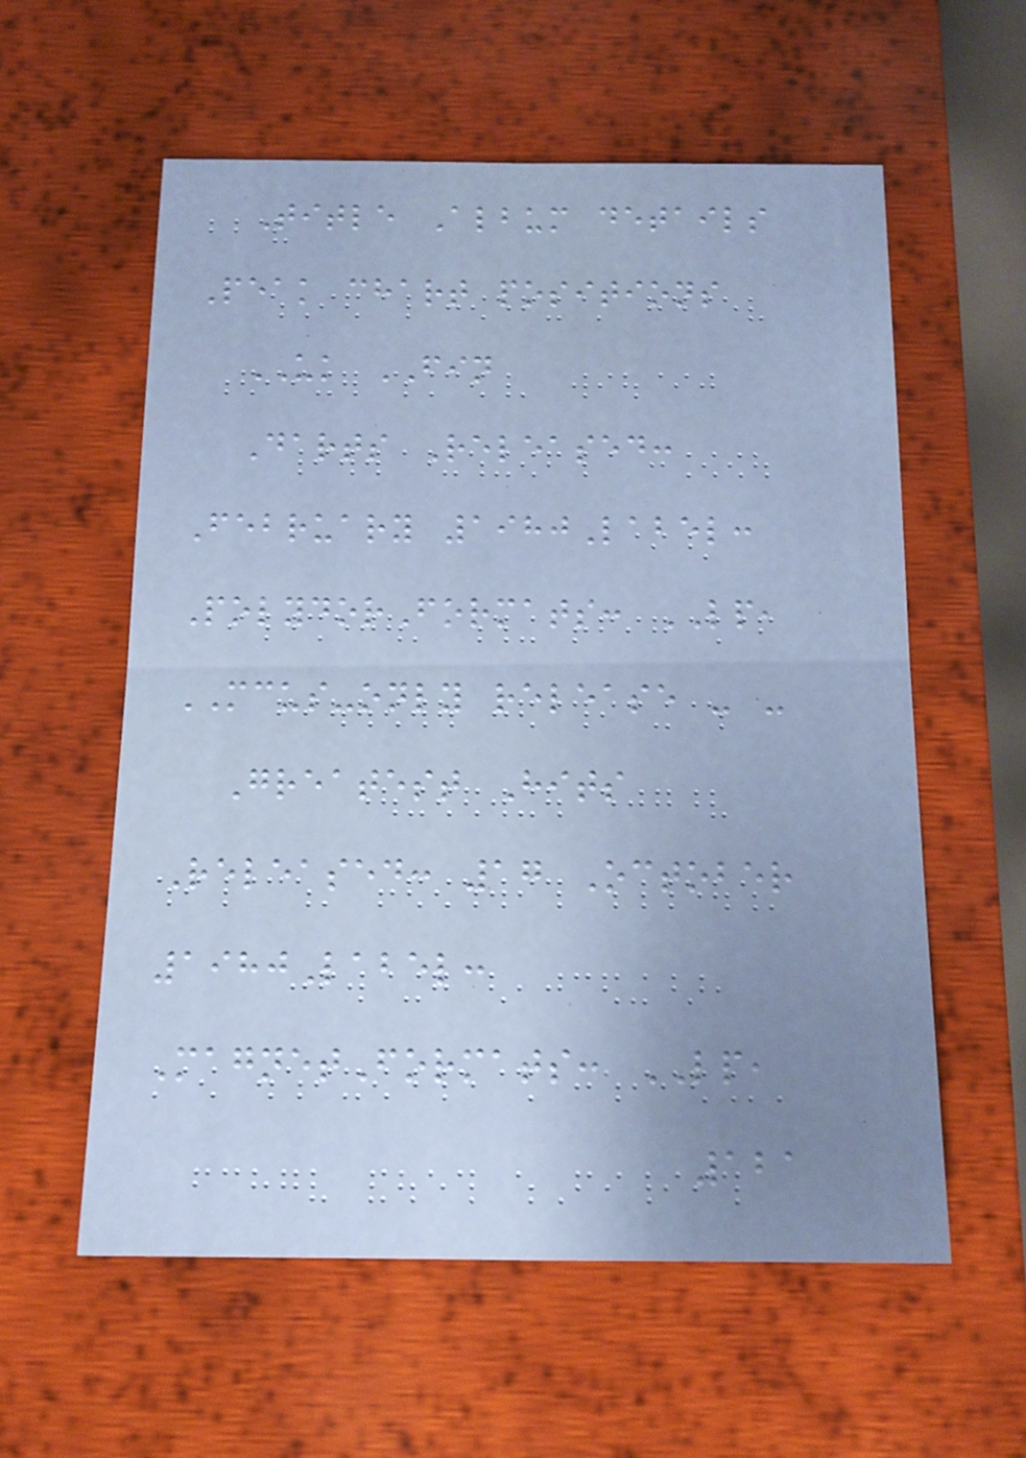Title Album details
Peak chart positions
UK FIN
Darts Released:
February 1980Label:
PolydorFormats: LP,
MCUS-only release - -
Greatest Hits
Released: 17 October
1980Label:
MagnetFormats: LP,
121
